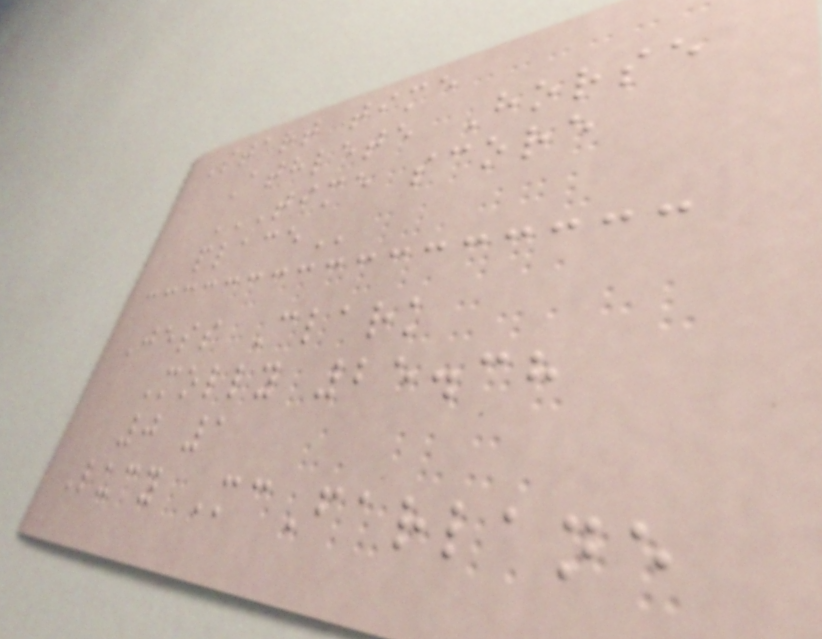Start time
Athlete Horse
TIME SCORE
PLACE
Jess Clark
Molly 25.38
0 1
Lucy McFarlane
